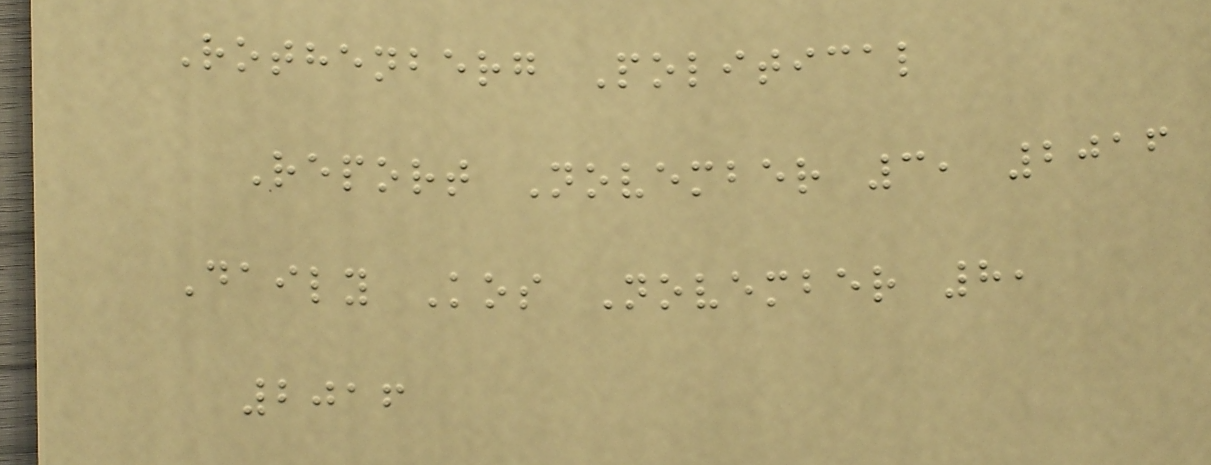Rothenberg Political
Report November 3, 2016
Daily Kos November 8,
2016
